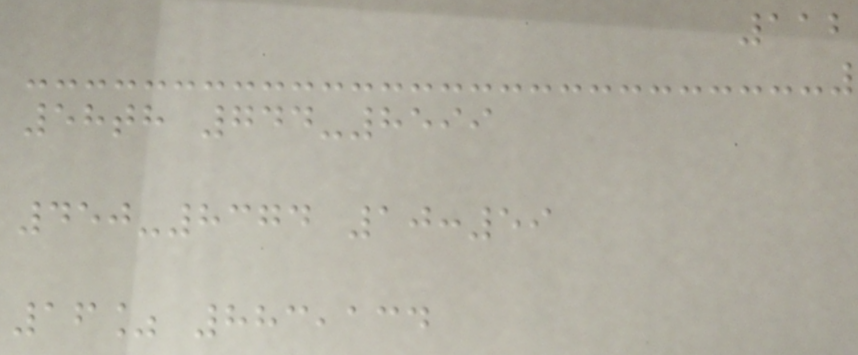112
58th 744-8599
450-8374 10:59
16% 883,134
